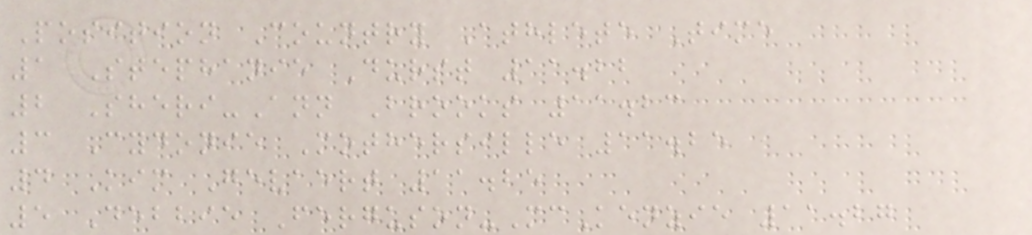Position Country Athlete Time
1 Stephanie Durst 11.22
2 Sheri-Ann Brooks 11.23
3 Cydonie Mothersille 11.25
4 Kim Gevaert 11.25
5 Debbie Ferguson-McKenzie 11.27
